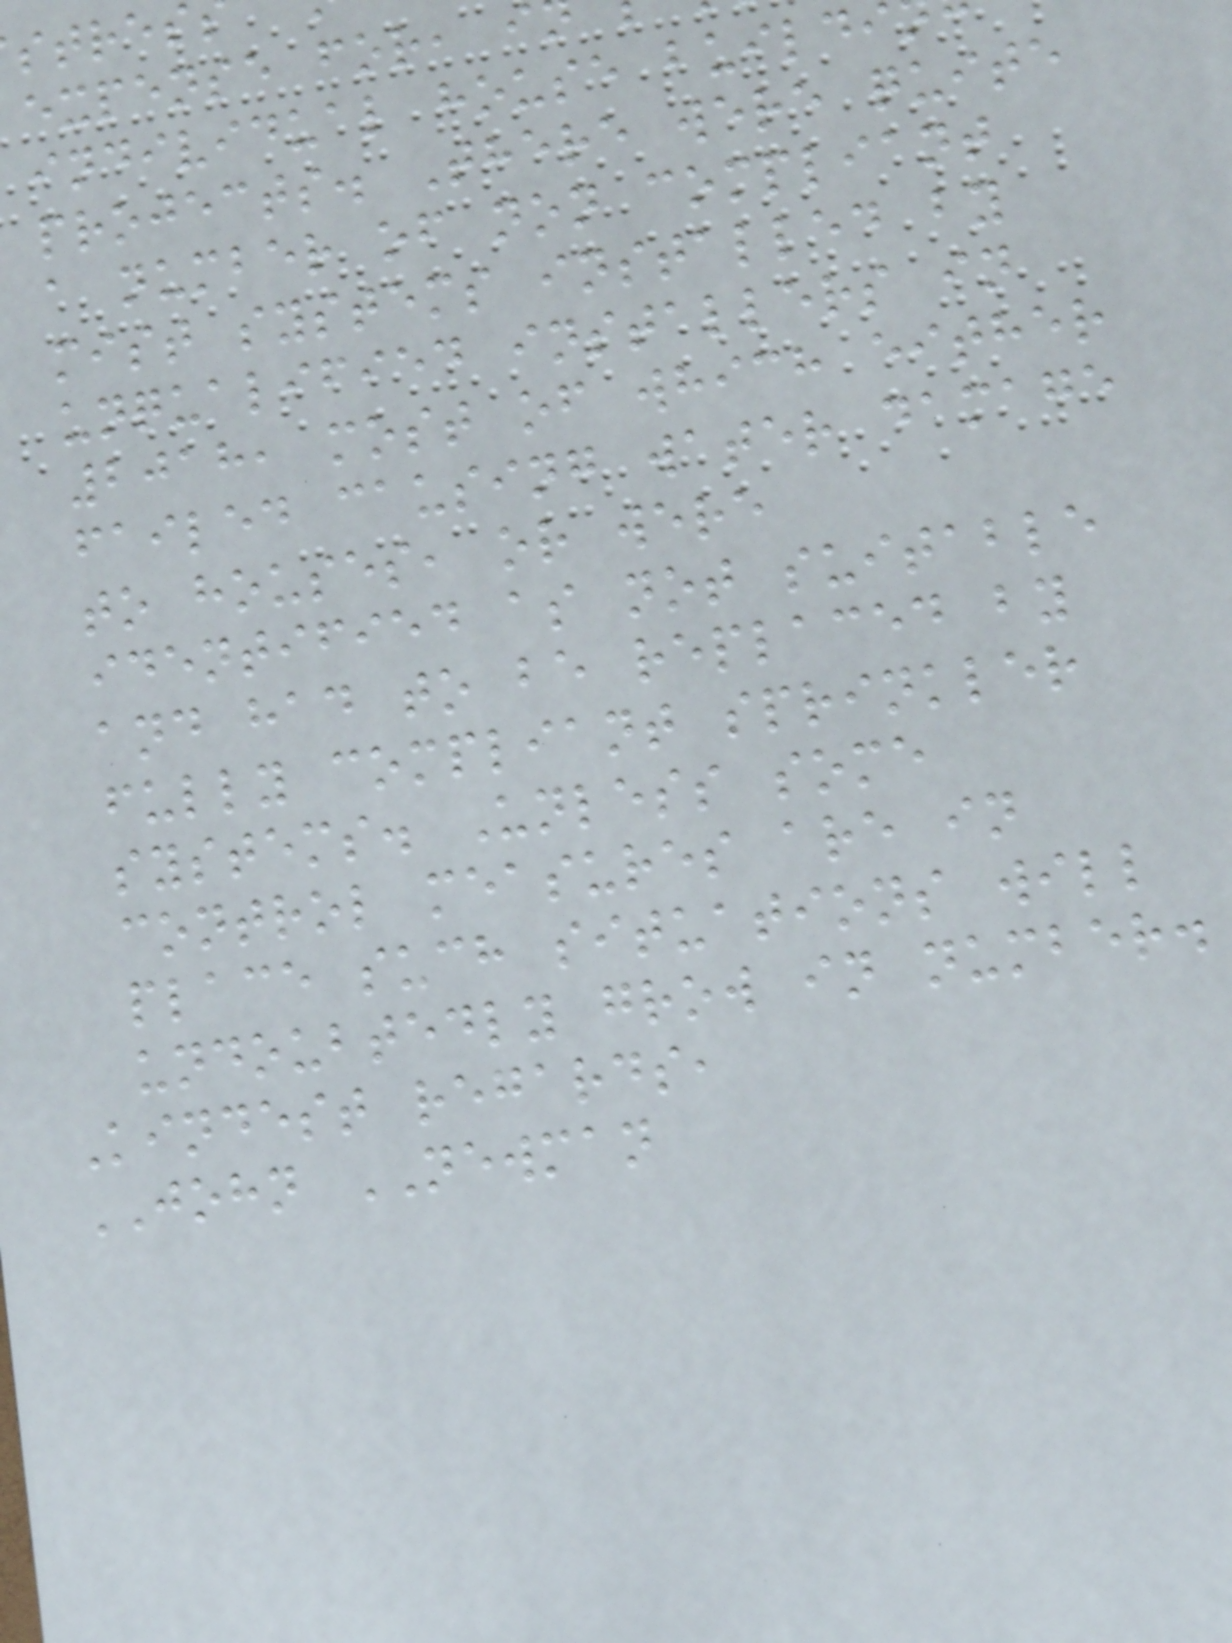expense for, i
individual house buildi
projects. There were quite
a number of non compliant
mist systems installed by
unqualified installers in
2018, most of which either
failed causing water damage
to houses, or were
identified as not suitable
and had to be replaced by
fully compliant sprinkler
systems. Unless some
control measures are in
place such situations will
undoubtedly grow in number.
Kindest regards,
JOHN NEWMAN
